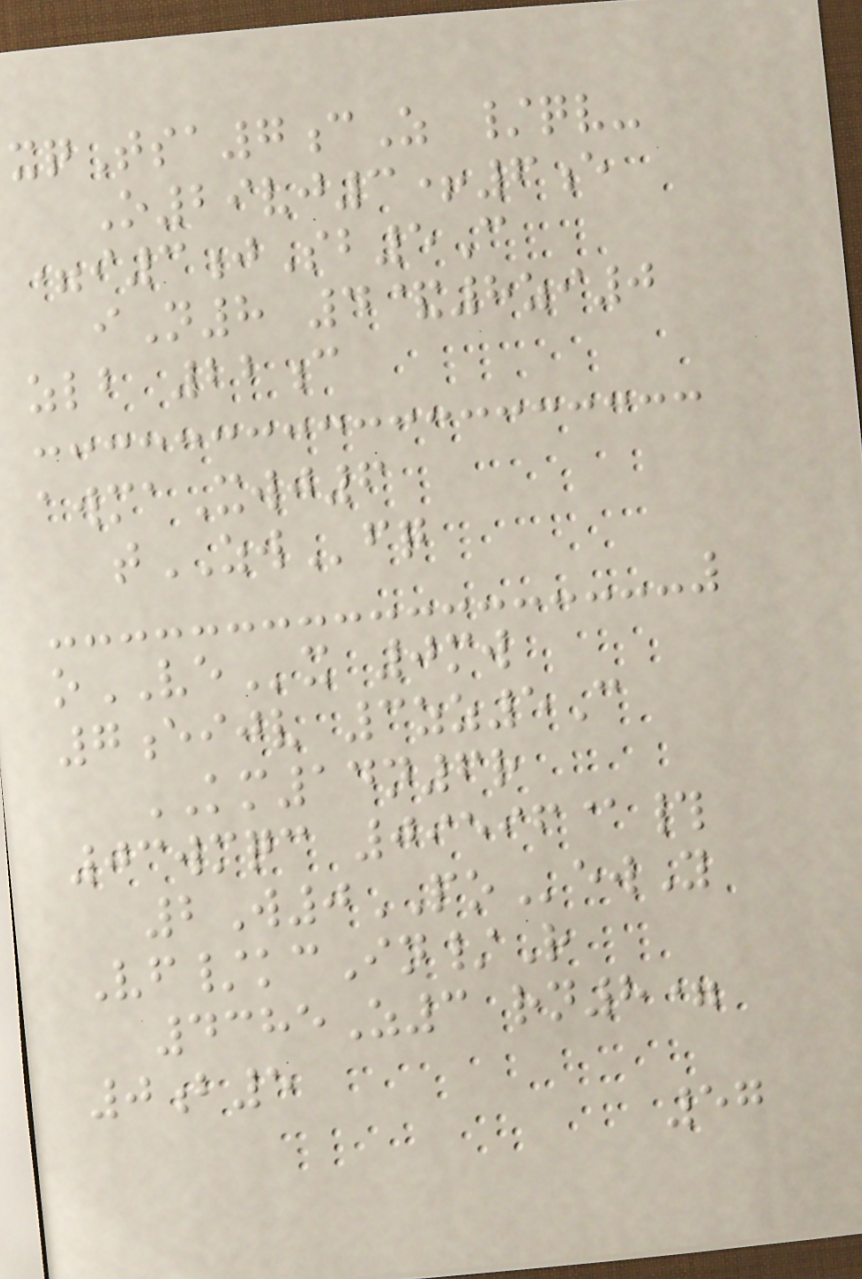xqTsa7cZ /qv-
O29vj3+6e
=i3jSb5C
iN8 4&8zi0
zlb 22c
awmaXwj6
tZWfq
oVEx 0mw
7eijv 3zz5C
KM14n6r
03wmqc 09596@#
2W0POewY
Vf/kcIn/R
4385Z3 rn8=
0b5
57
